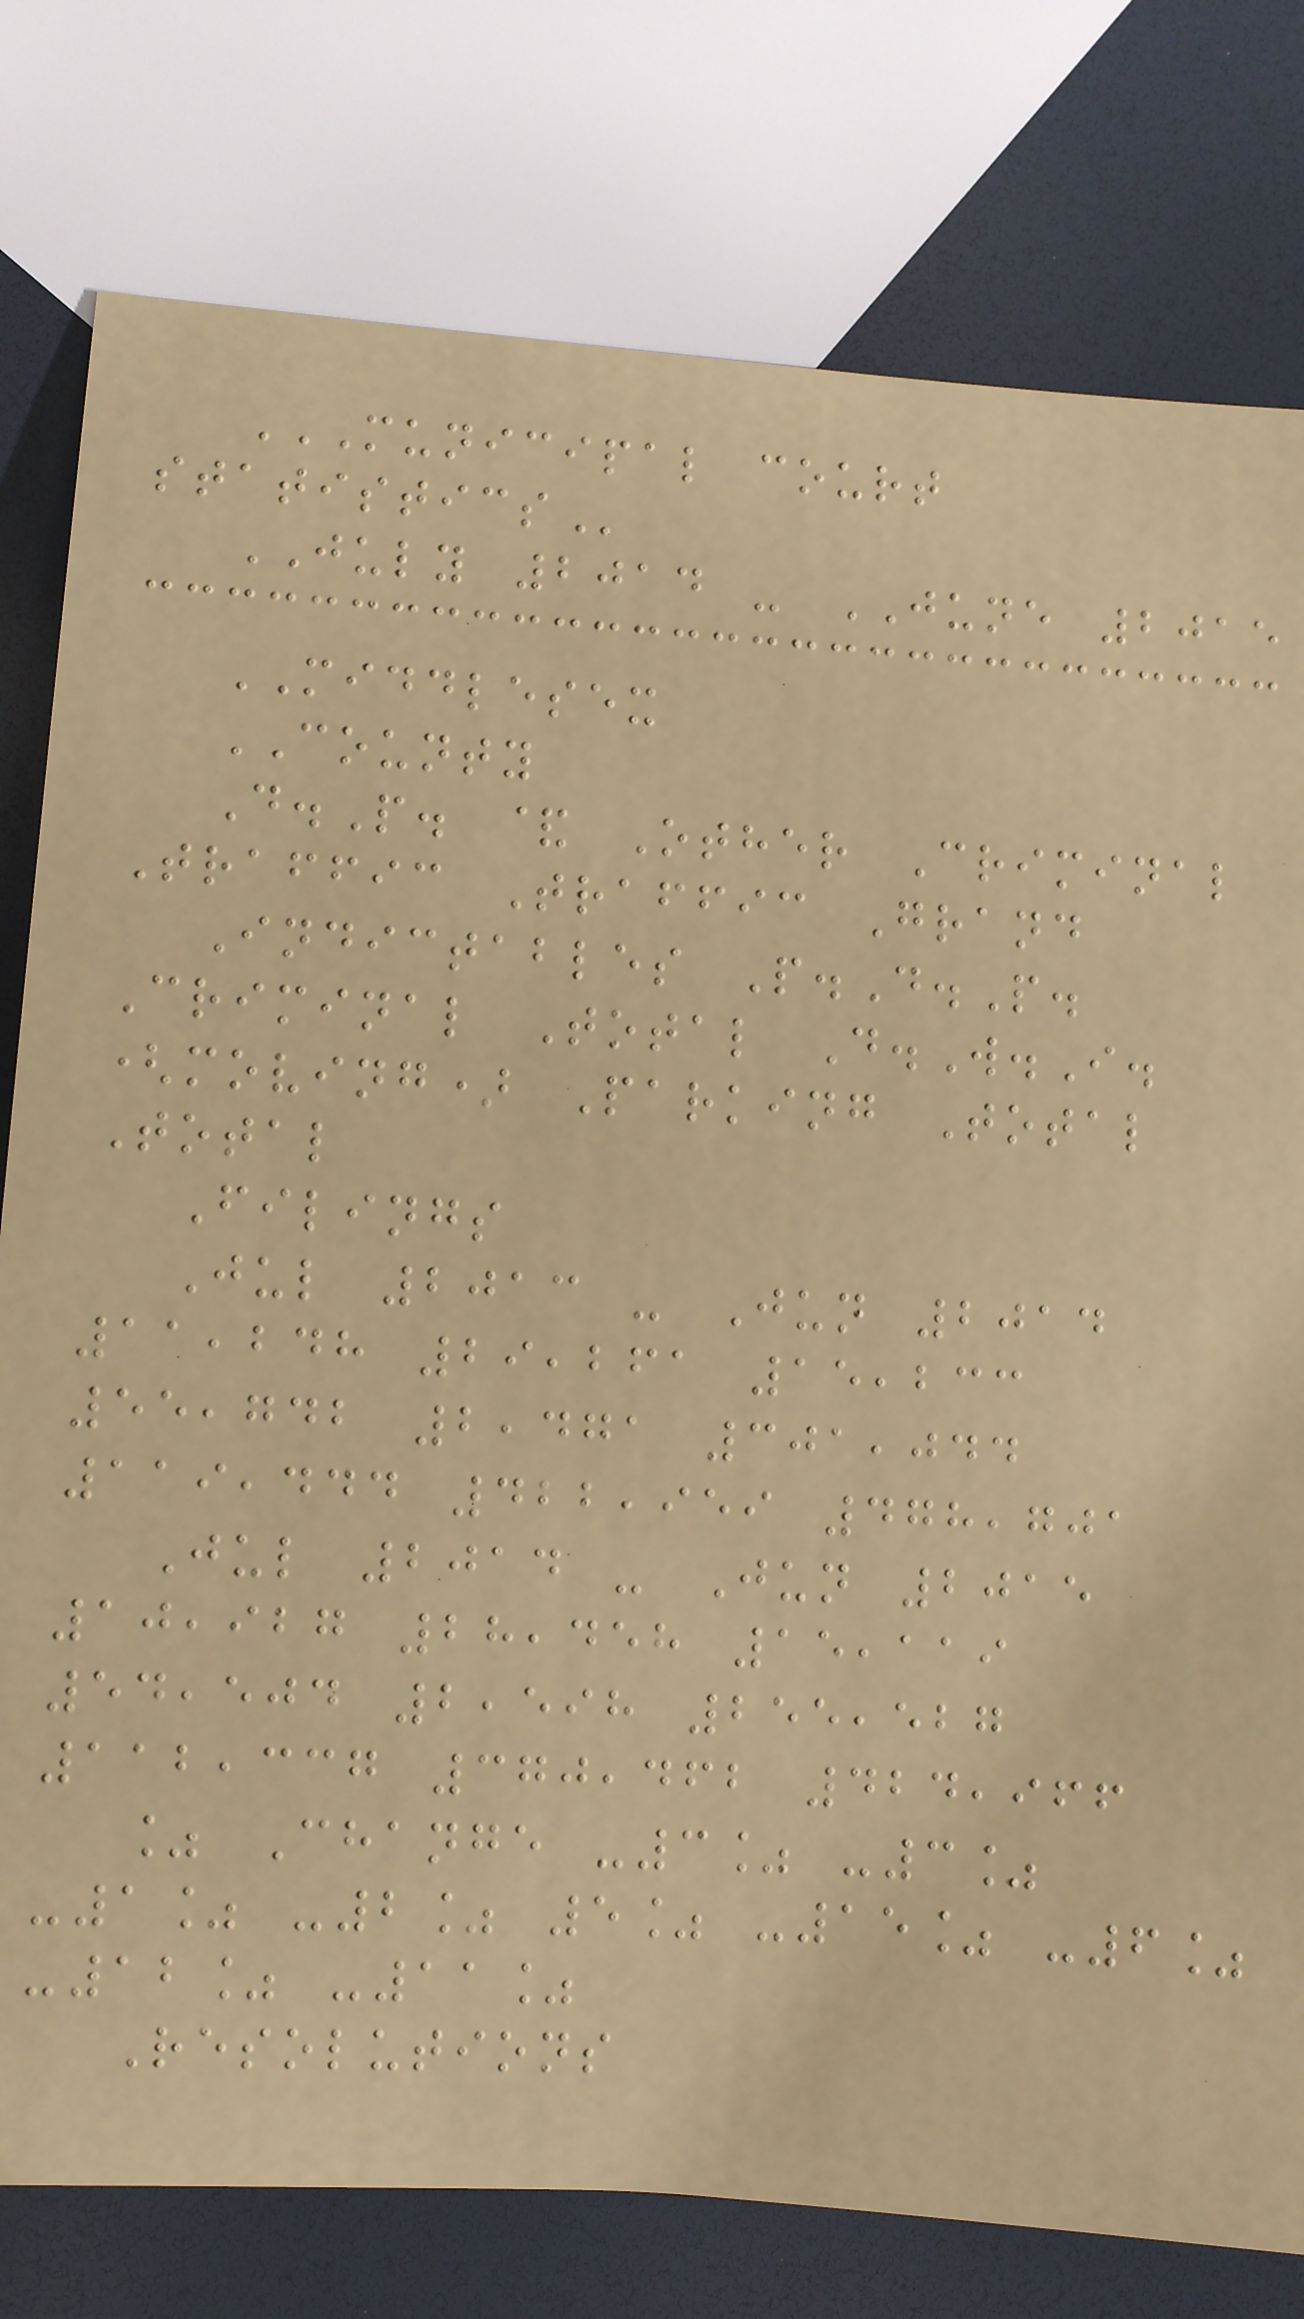MUNICIPAL COURT
STATISTICS
JULY 2014 - JUNE 2015
MIDDLESEX
COUNTY
D.P. & Other Criminal
Traffic Traffic Grand
Indictables P.D.P.
Criminal Total D.W.I.
(moving) Parking Total
Total
Filings
Jul 2013 - Jun 2014
11,248 29,261 15,233
55,742 2,471 301,044
119,444 422,959 478,701
Jul 2014 - Jun 2015
10,927 28,458 15,119
54,504 2,598 255,527
112,337 370,462 424,966
% Change -3% -3%
-1% -2% 5% -15% -6%
-12% -11%
Resolutions
